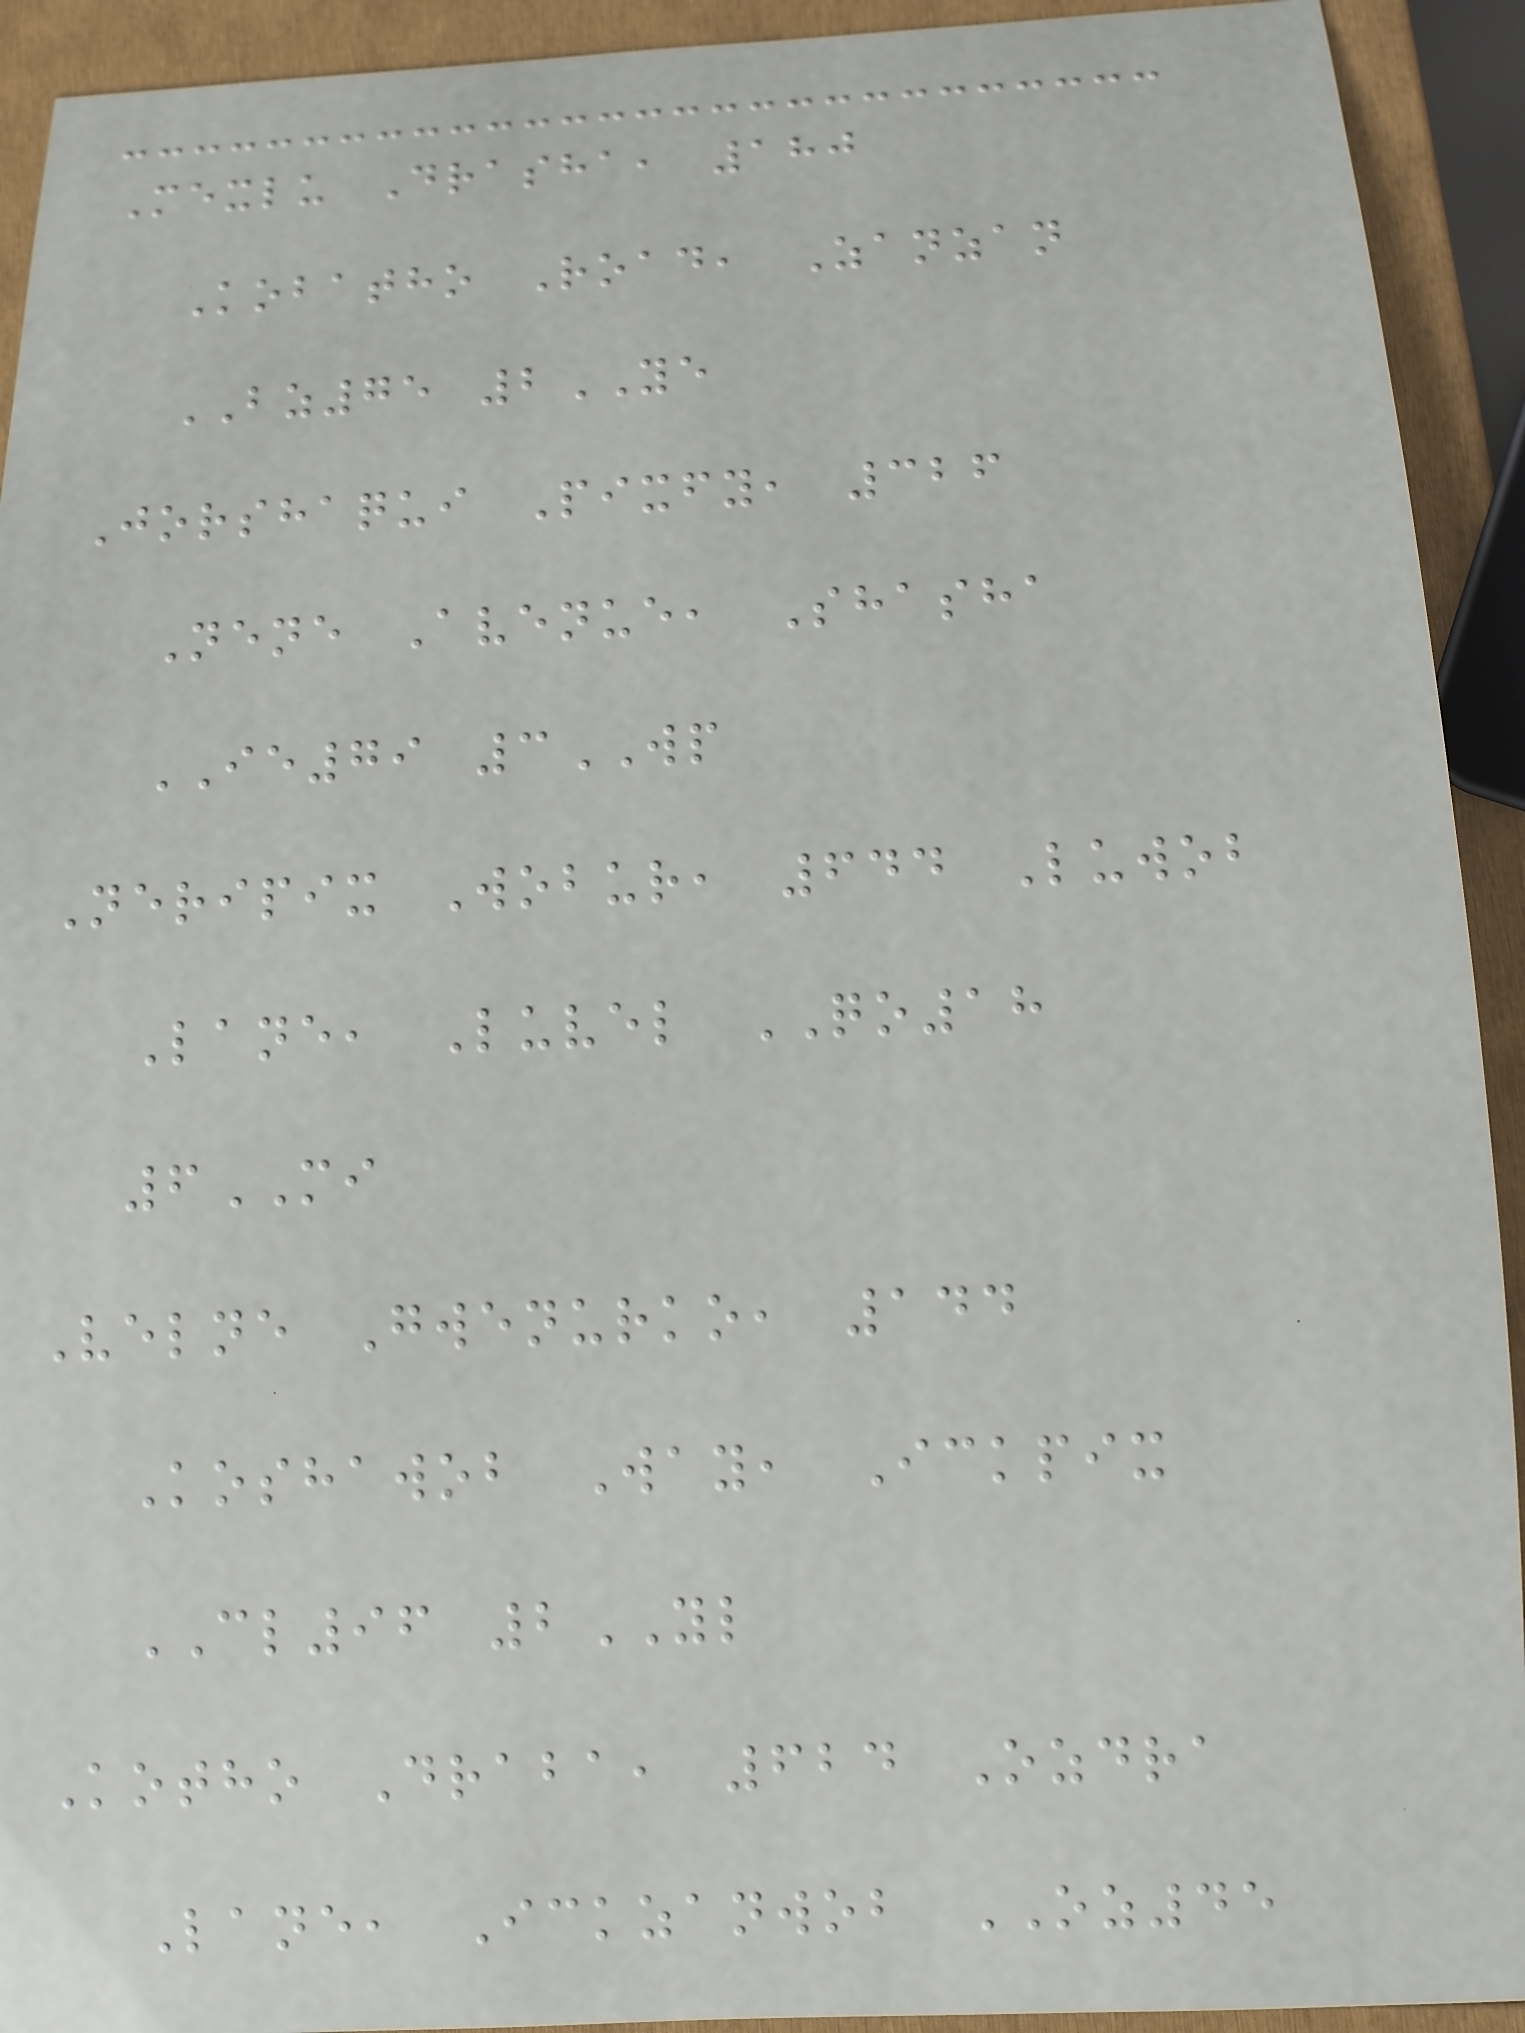Mexlu Drasha, 180
Kobatho Road, Zanzan
BZ75 2YE
Jorshaqui Pixfy, 326
Nene Avenue, Shasha
IE79 3WP
Neripix Wobur, 644 Luwob
Lane, Luvel QO18
6MI
Velne Gwenurko, 144
Koshawob Way, Ickpix
CL96 2YL
Kotho Draba, 624 Ozdra
Lane, Ickzanwob OZ45
